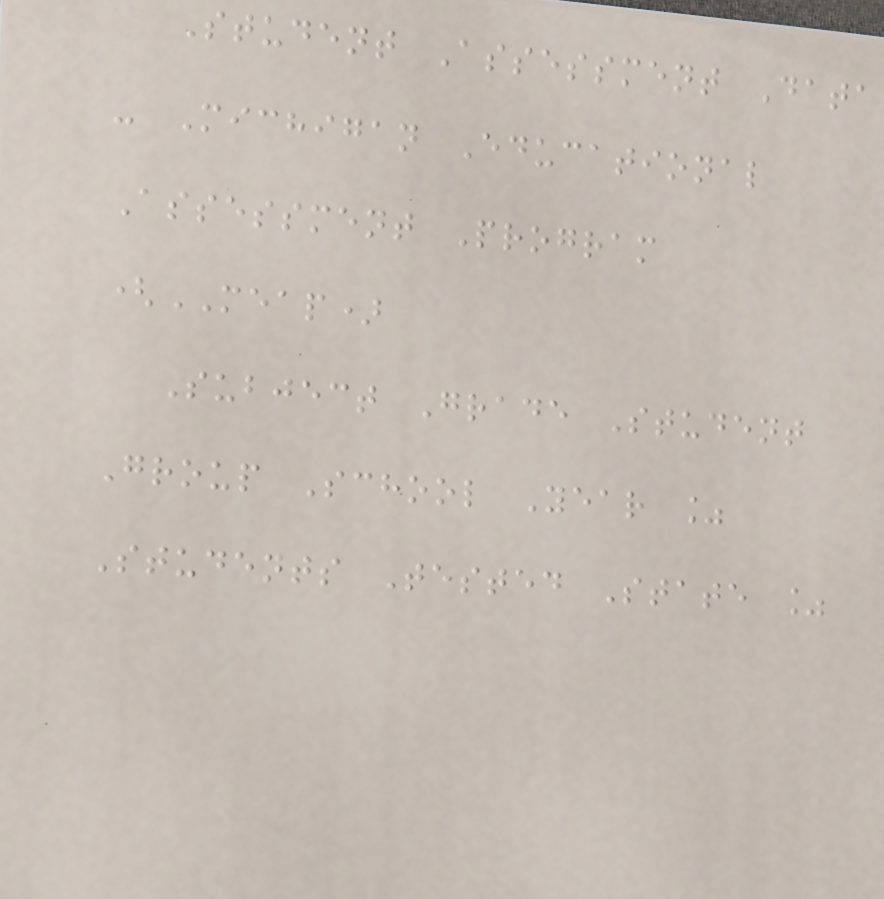Student Assessment Data
- Michigan Educational
Assessment Program
(MEAP)
Subject Grade Student
Group School Year %
Students Tested State %
